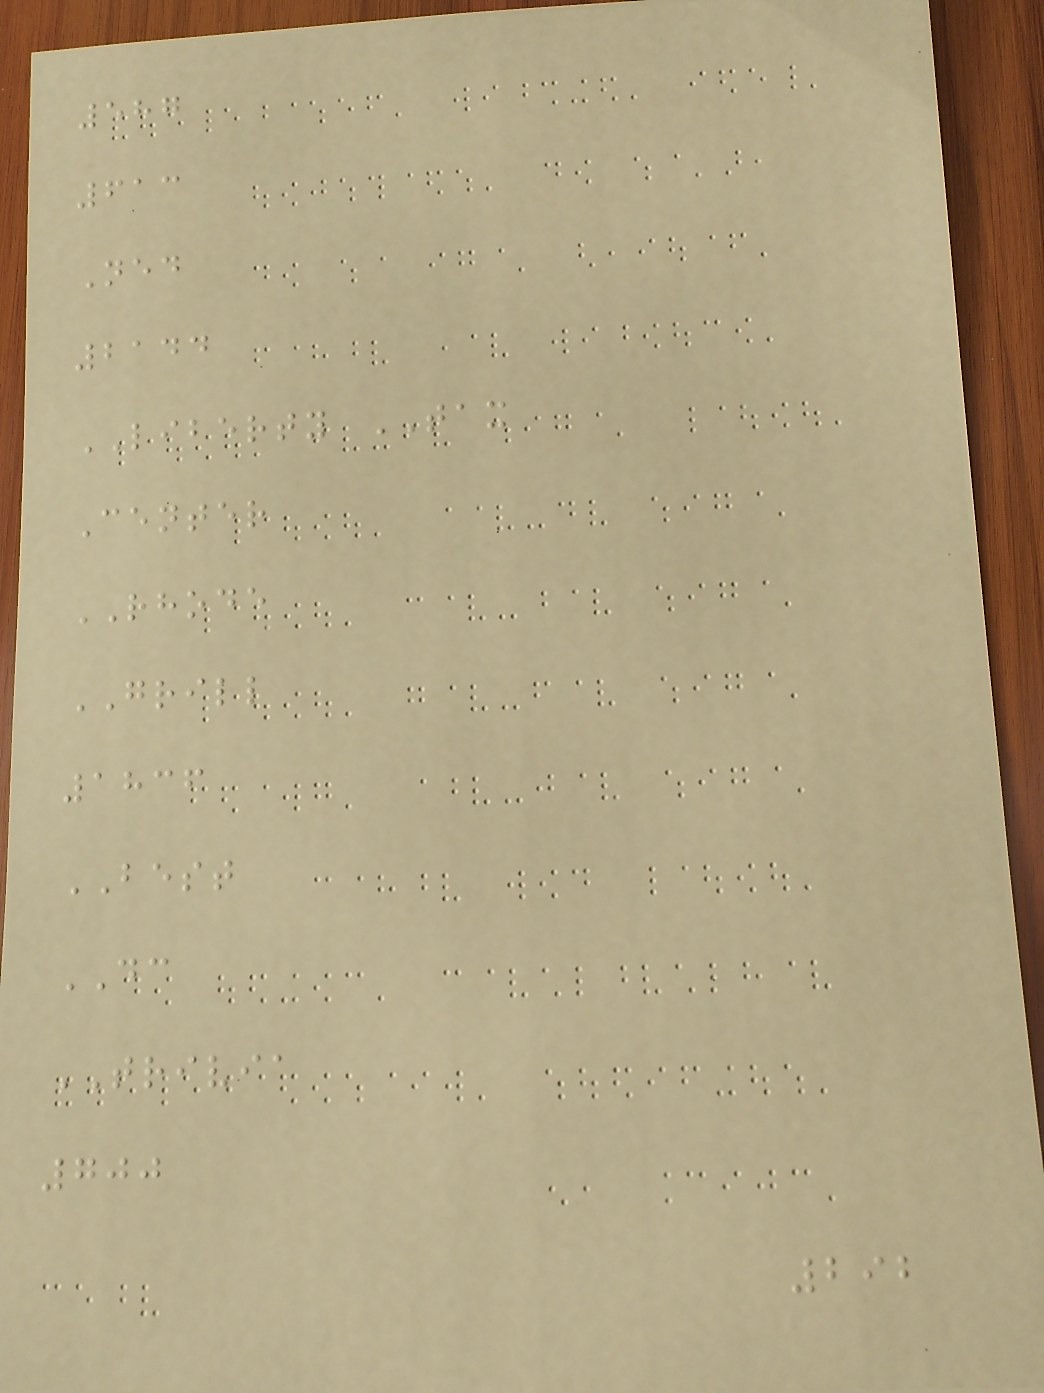587
613
Ned
2144
LIBERTY TAX
Center
RHODE
GRILL
1836
BEST
DC
TRIVIA
700
292
